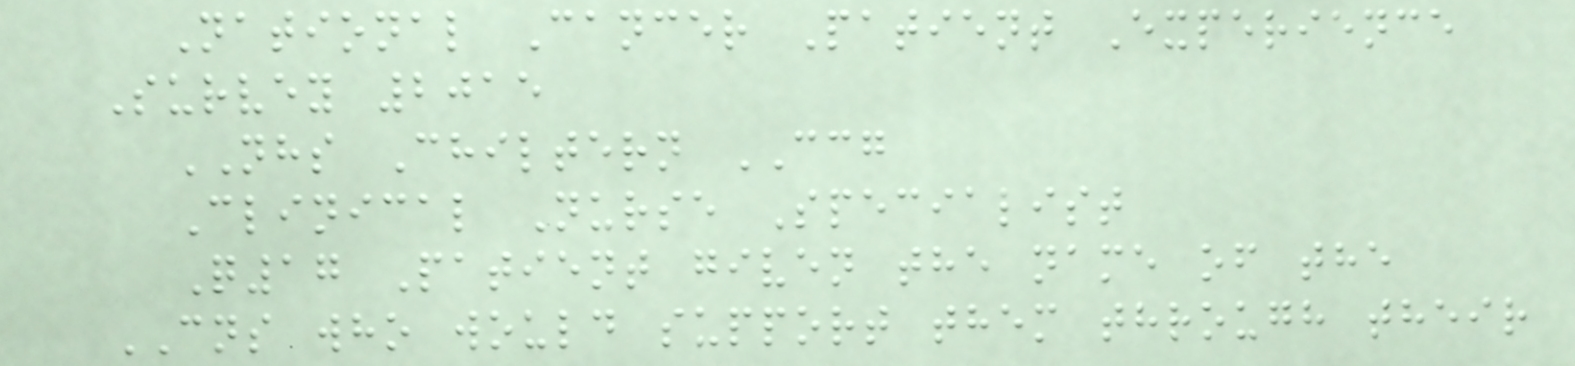National Cancer Patient Experience
Survey 2015
NHS Chiltern CCG
Clinical Nurse Specialist
Q17 Patient given the name of the
CNS who would support them through their
